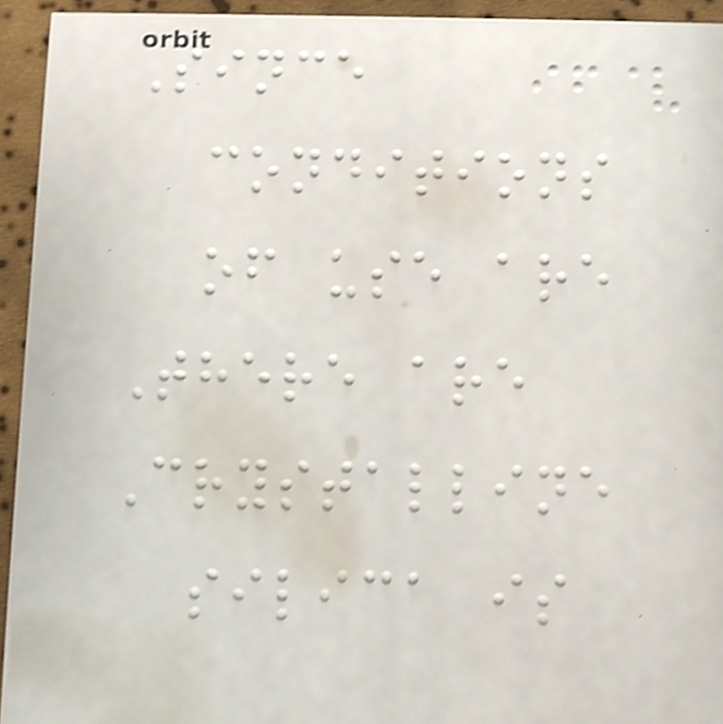Since
conditions
of use are
There are
Crystalline
silica is
